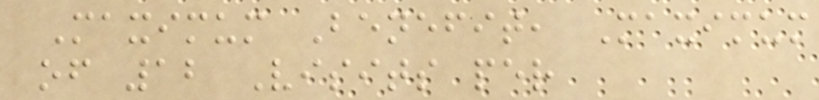Maximum Benefit, Maximum
of 12 Visits per
